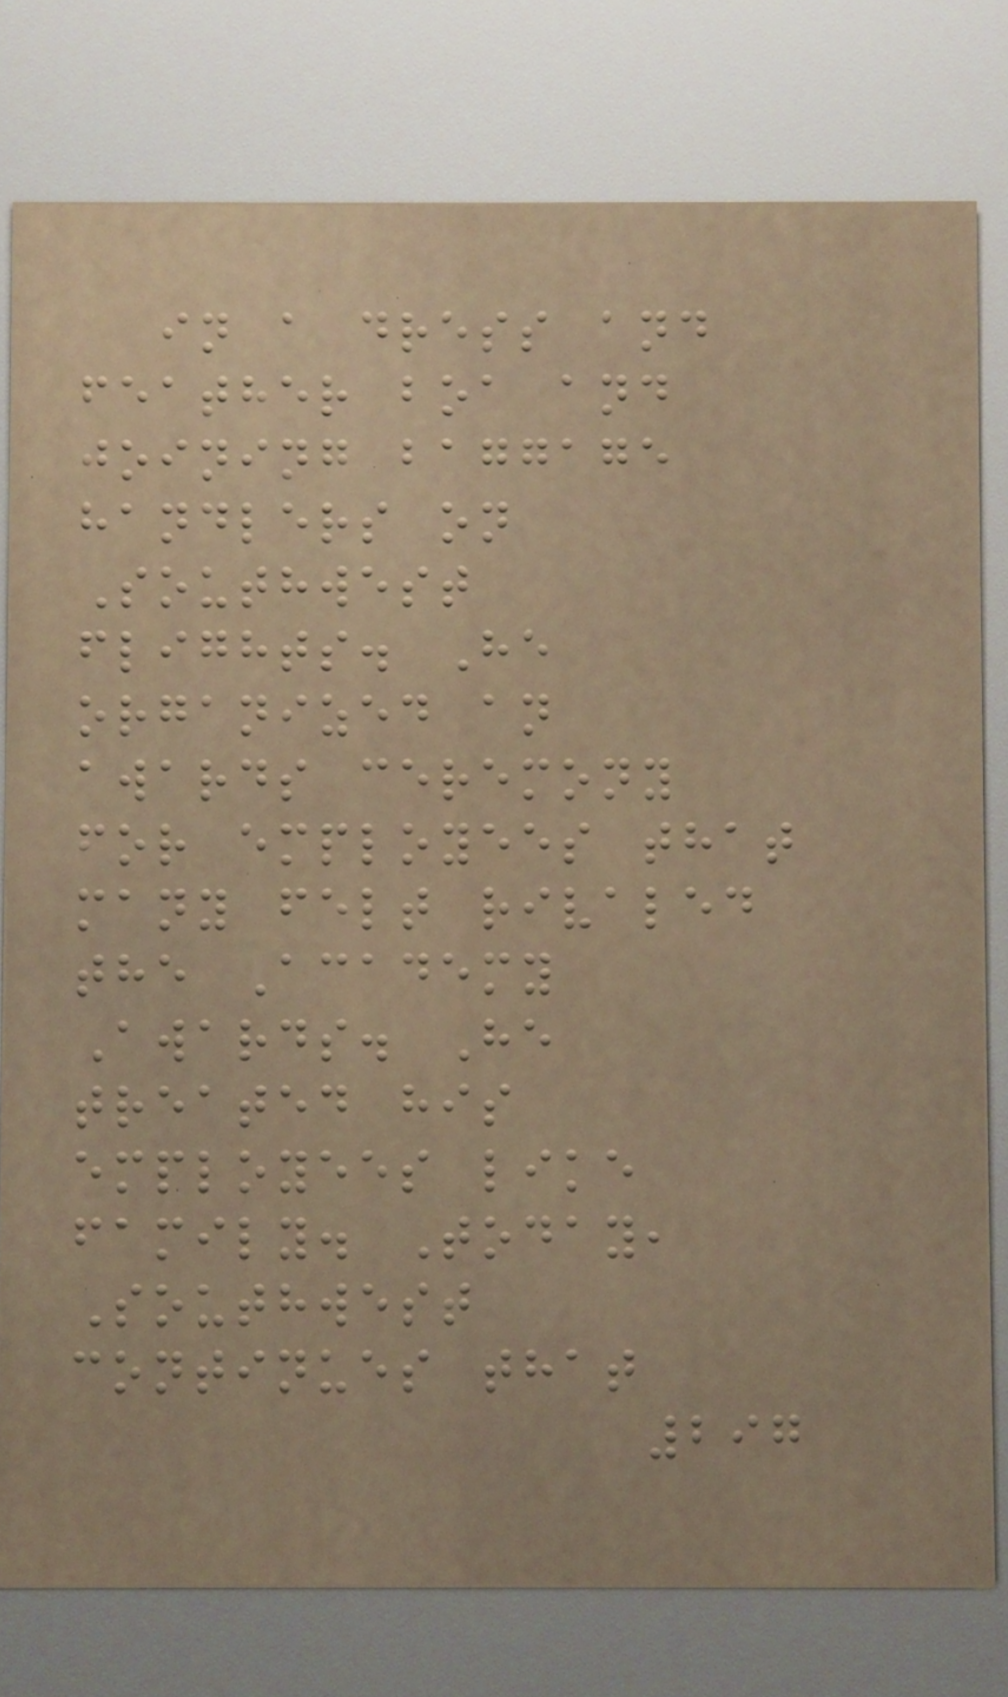in a dress and
feather boa and
joining baggage
handlers on
Southwest
flights. He
organized an
awards ceremony
for employees that
many felt rivaled
the Academy
Awards. He
treated his
employees like
family. Today,
Southwest
continues that
297
